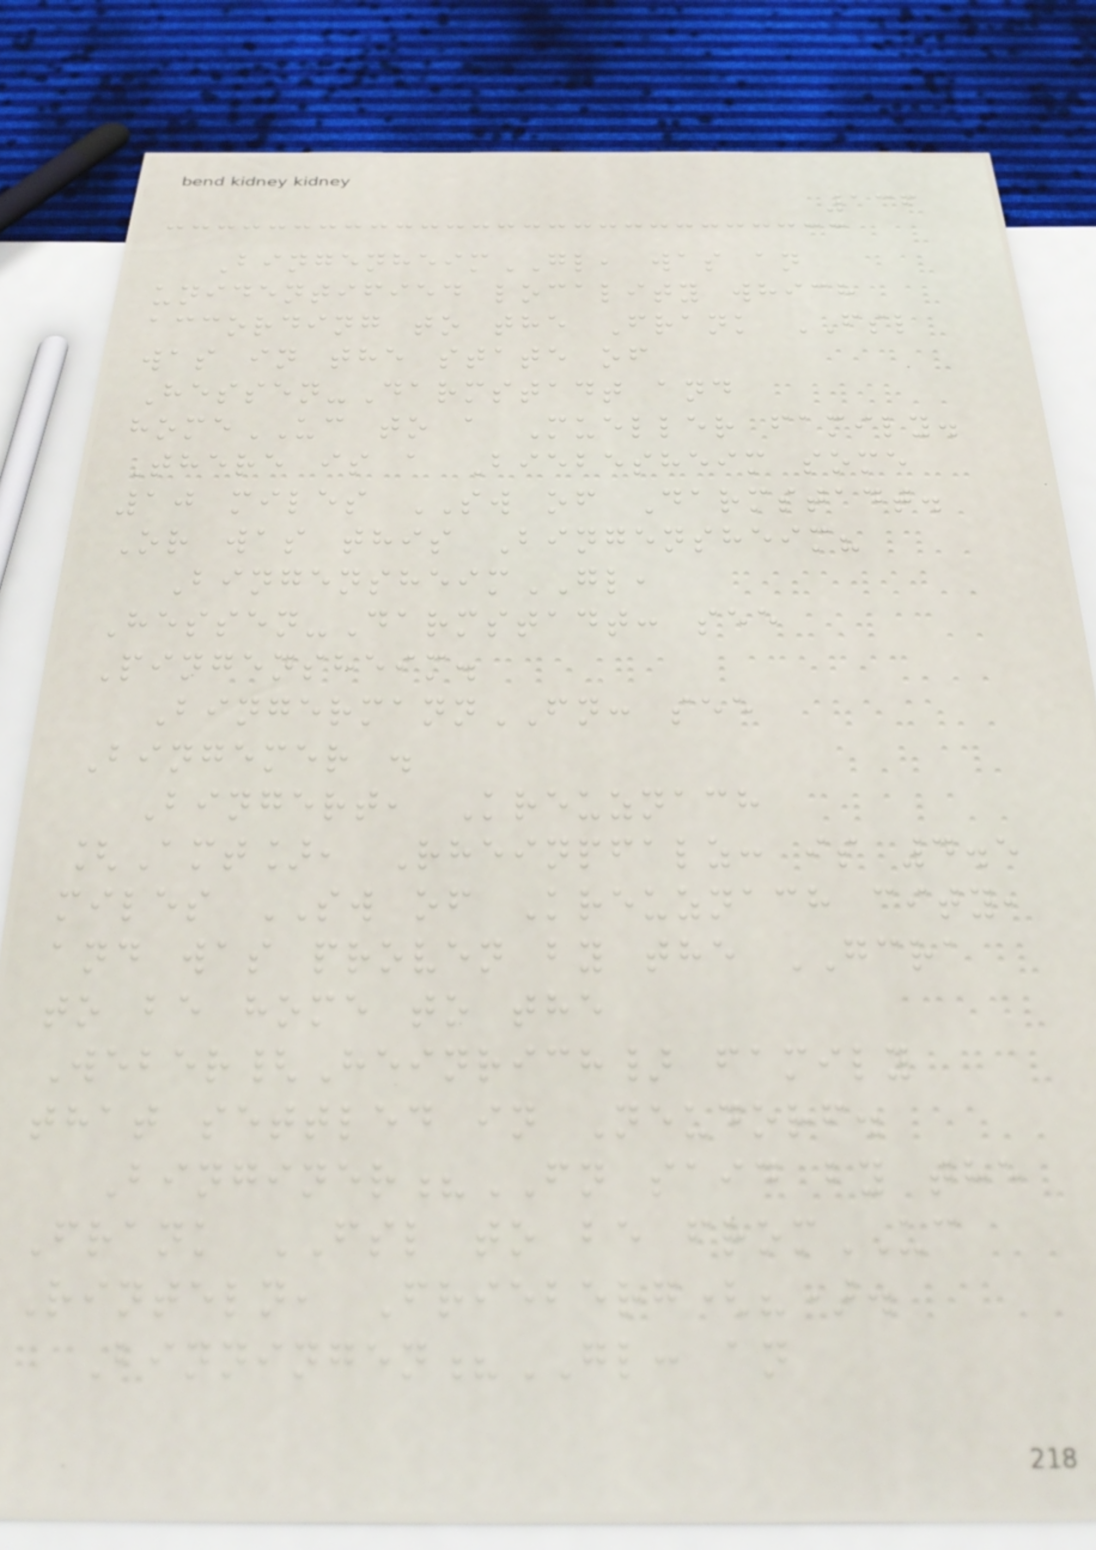136
BingenheimGL, was an
unidentified locality which
according to the Frank FSL
was in the state of
Hessen-Darmstadt and
homeUC to a Mueller family.
There is a Biebesheim some
10 miles SW of Darmstadt.
Or was this Bingensheim?
BingensheimGL,
Hessen-Darmstadt: see
Pingensheim.
BingermannFN: see
Bingemer .
Bingert, Kreuznach
[Amt], Rheinpfalz: is 4.5
miles SW of Kreuznach city,
and was proven by the GCRA
to be home to the
Weber{Heinrich} family
that settled in Neudorf.
Binginer?FN said by the
Frank FSL to be fromUC
Rinteln, Frieberg(?).
Binningen?GL: an
